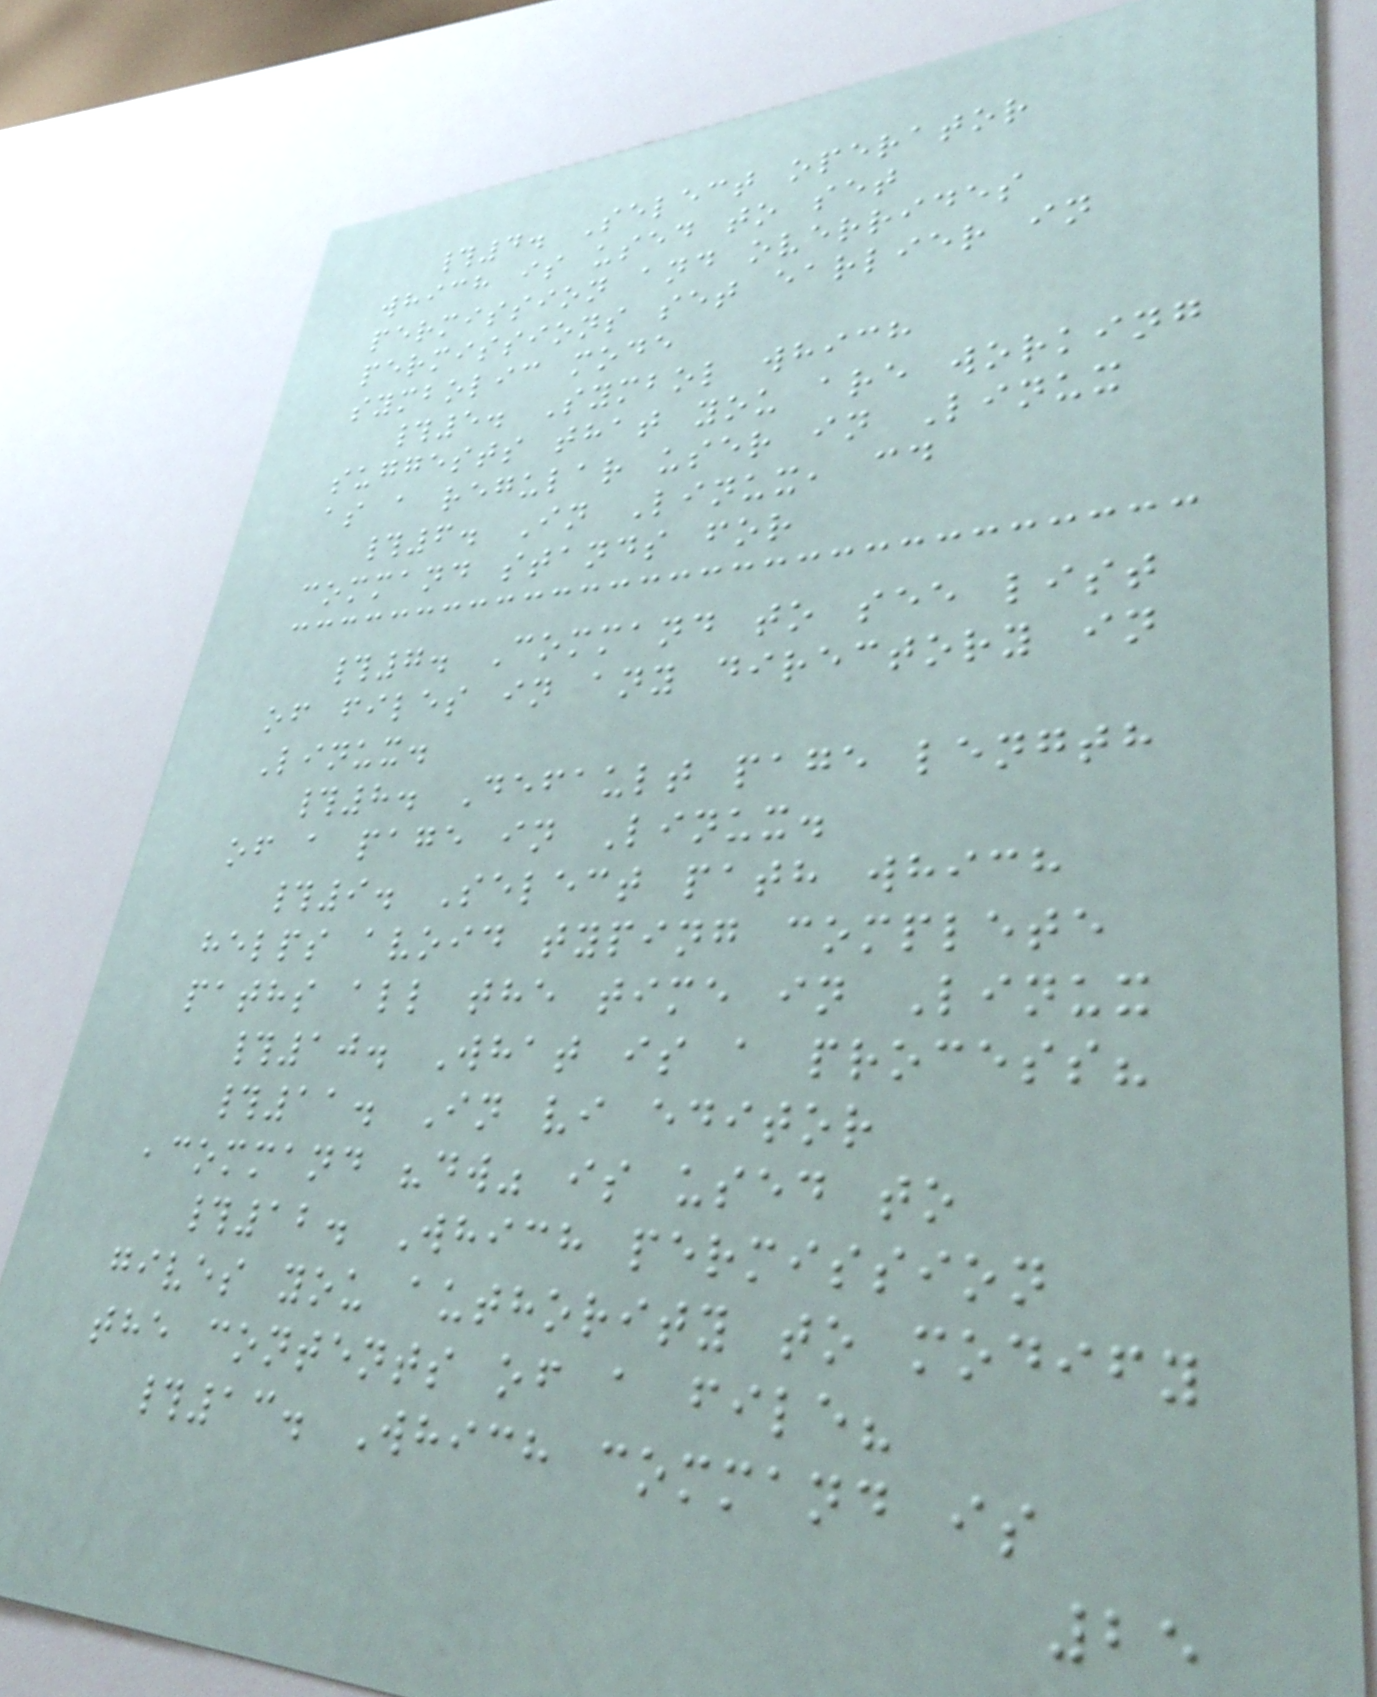#4. Select operator
which is used to set
permission and overrides
permissions set earlier in
symbolic mode
#5. Symbol which
suggests that you are working
as a regular user in Linux
#6. In Linux, cd
command stands for
#7. Command to see list
of files in any directory in
Linux.
#8. Default page length
of a page in Linux.
#9. Select path which
helps avoid typing complete
paths all the time in Linux
#10. What is a process?
#11. In vi editor
,command "dw" is used to
#12. Which permission
gives you authority to modify
the contents of a file?
#13. Which command is
25
